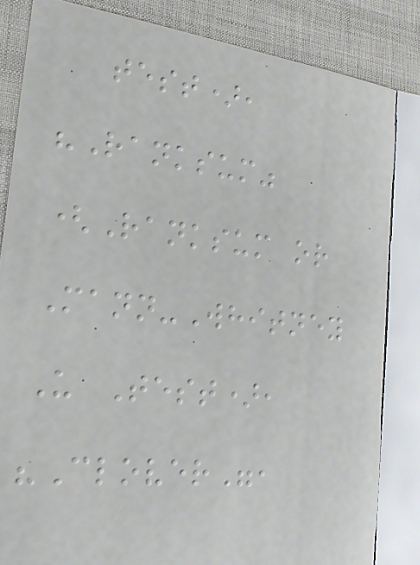test),
"Ranksum"
(Ranksum or
Mann-Whitney
U Test),
"Clover",
